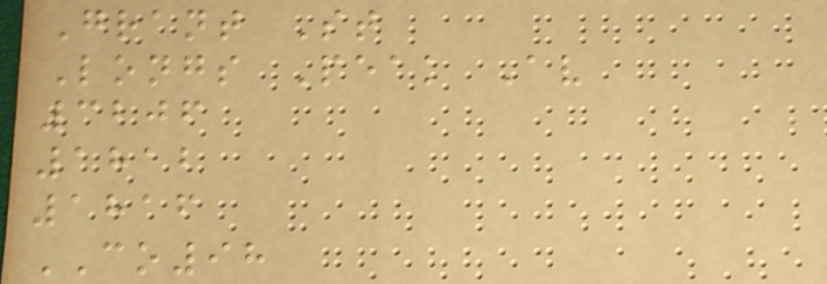Grant St
Longs Peak Av
3206
1812
1816
CO98
